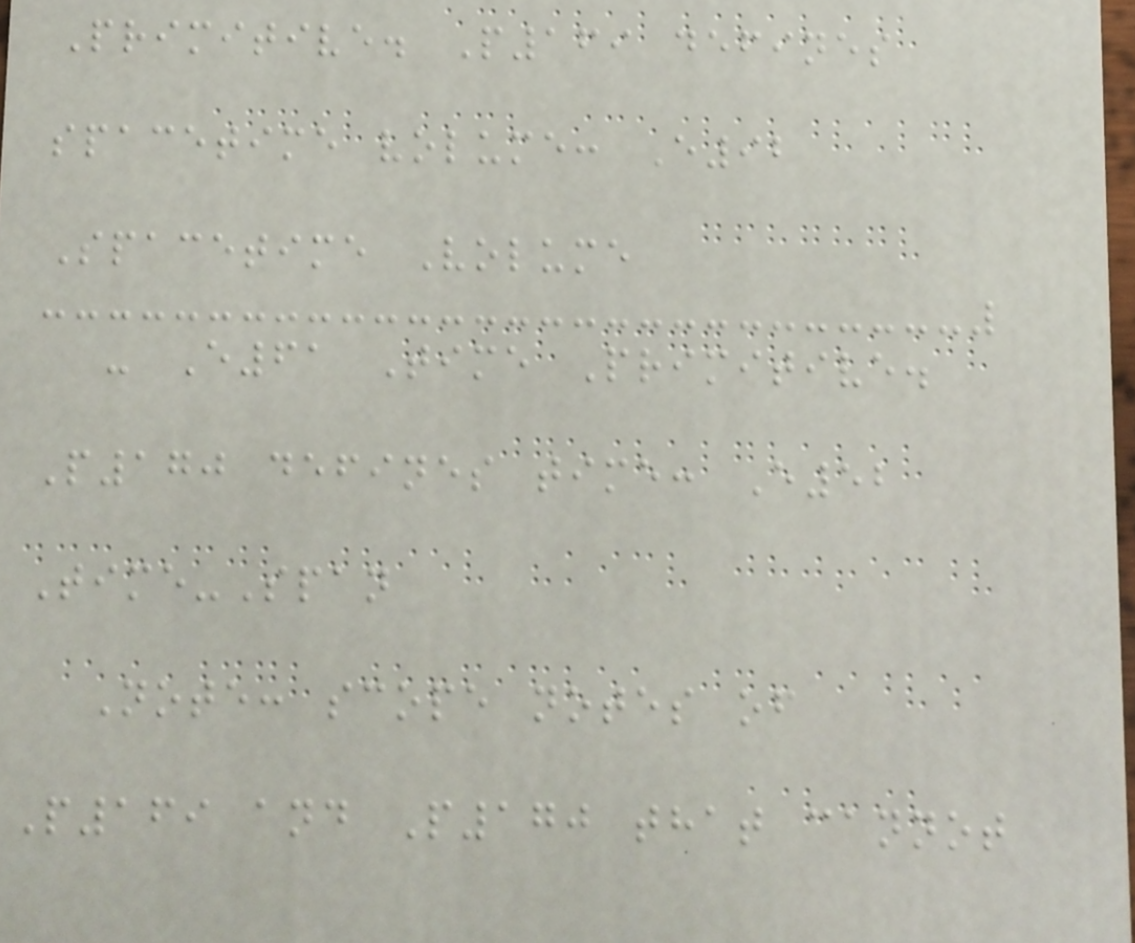Primitive. P169 defines
spacetime volume: E92
Spacetime Volume
- E61 Time Primitive.
P170 defines time: E52
Time-Span
Note: scope notes of
P169 and P170 that cannot
